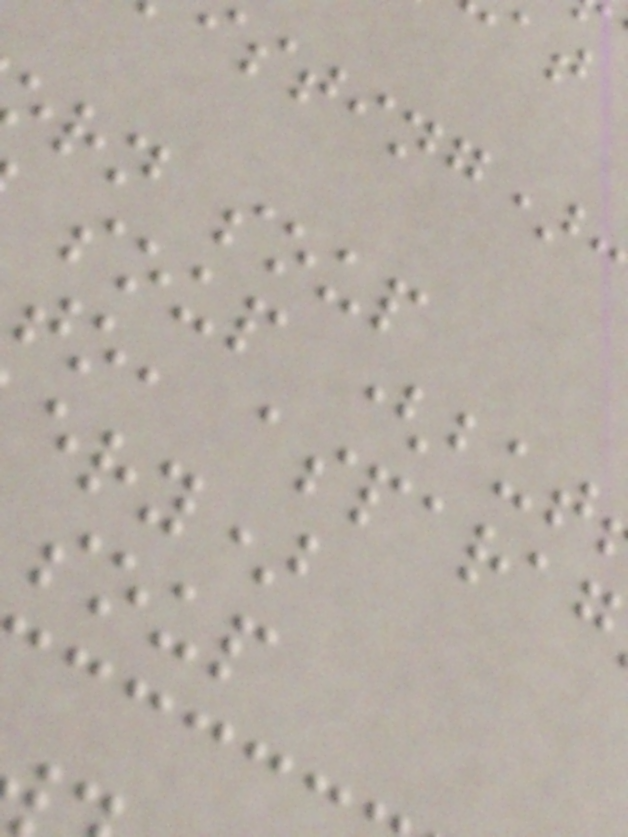rn soup
soup (but
to, asparag
ery)
